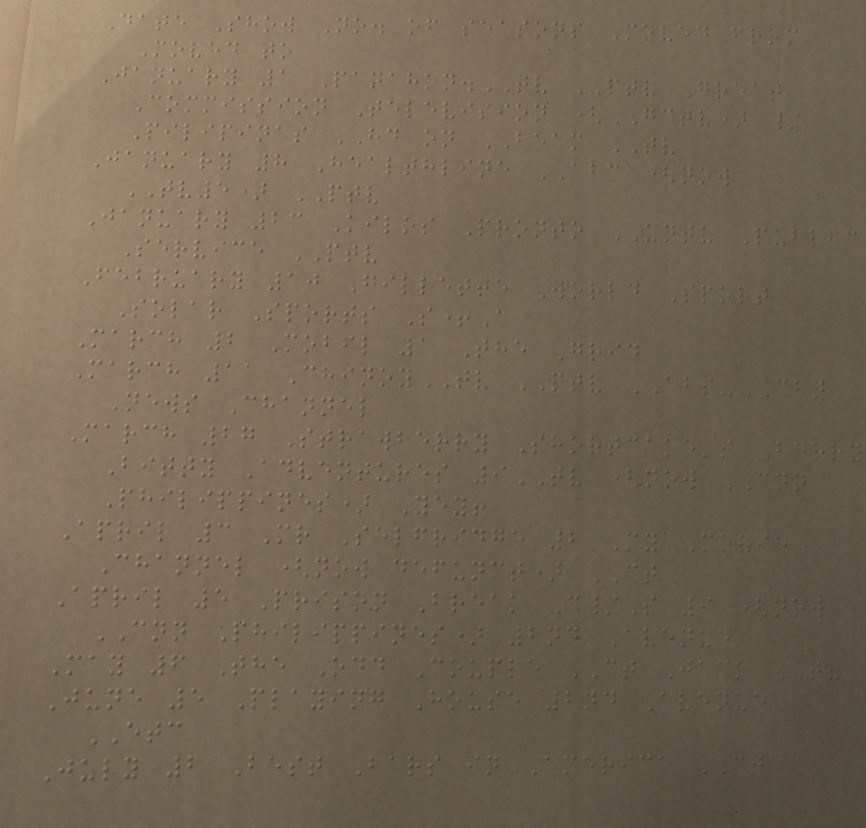Date Show No. of seasons Moved from
Moved to
January 1 Panahon.TV PTV Great
Commission Television (GCTV) /
Pilipinas HD on BEAM TV
January 8 Healthline ABC (now
TV5) PTV
January 23 Kilos Pronto UNTV Public
Service PTV
February 10 Gillette World Sport
Solar Sports S+A
March 2 Mobil 1 The Grid
March 11 ChinoyTV PTV ABS-CBN
News Channel
March 27 Strawberry Shortcake's Berry
Bitty Adventures 9TV (now CNN
Philippines) Yey!
April 3 Mr Selfridge 2 My Movie
Channel (now defunct) CT
April 5 Prison Break C/S 9 (now
CNN Philippines) 2nd Avenue
May 6 The Odd Couple CT Jack TV
June 5 Playing House 2nd Avenue
ETC
July 2 Best Bars in America CT
